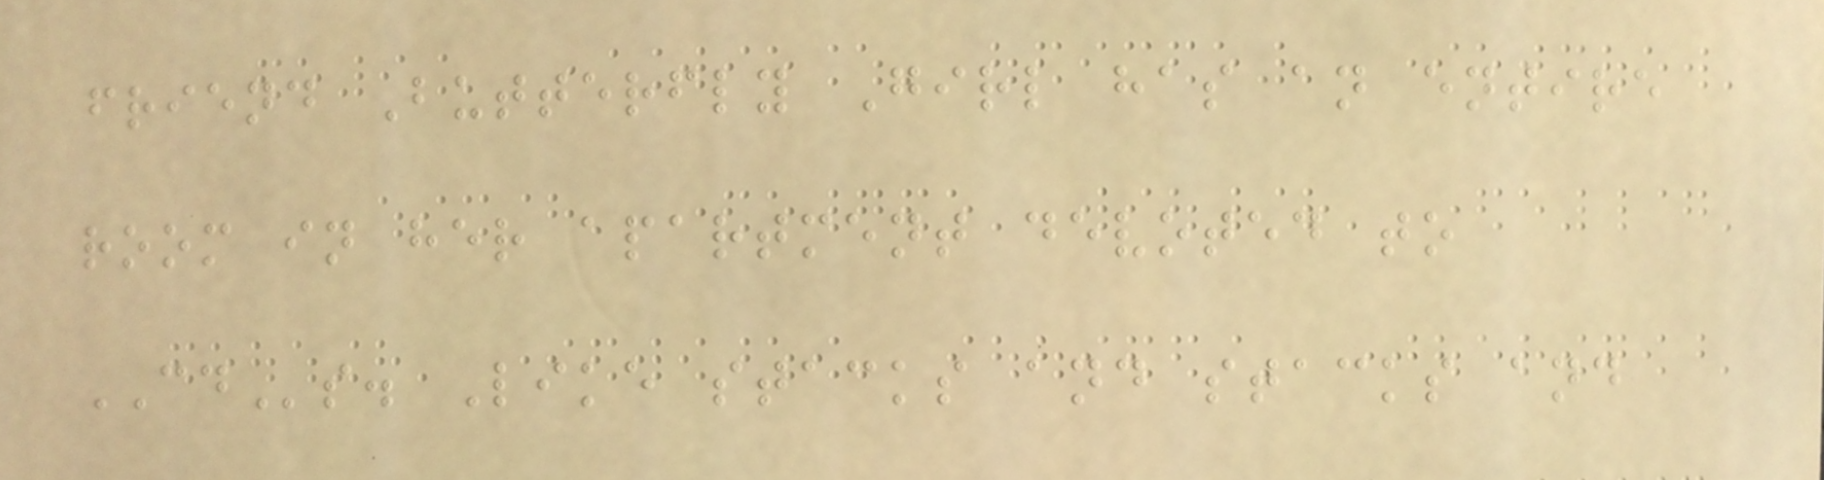friend Butterfly Girl has an entire
room in her apartment devoted to
CDs. Like stacks and stacks and
